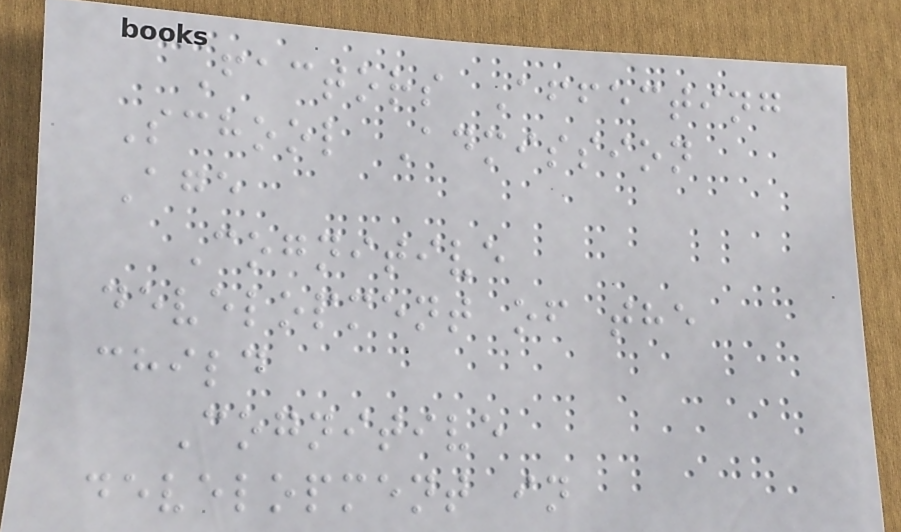Factors Affecting
School Admission
Age
Cognitive
development of the
child
Cognitive
development in
